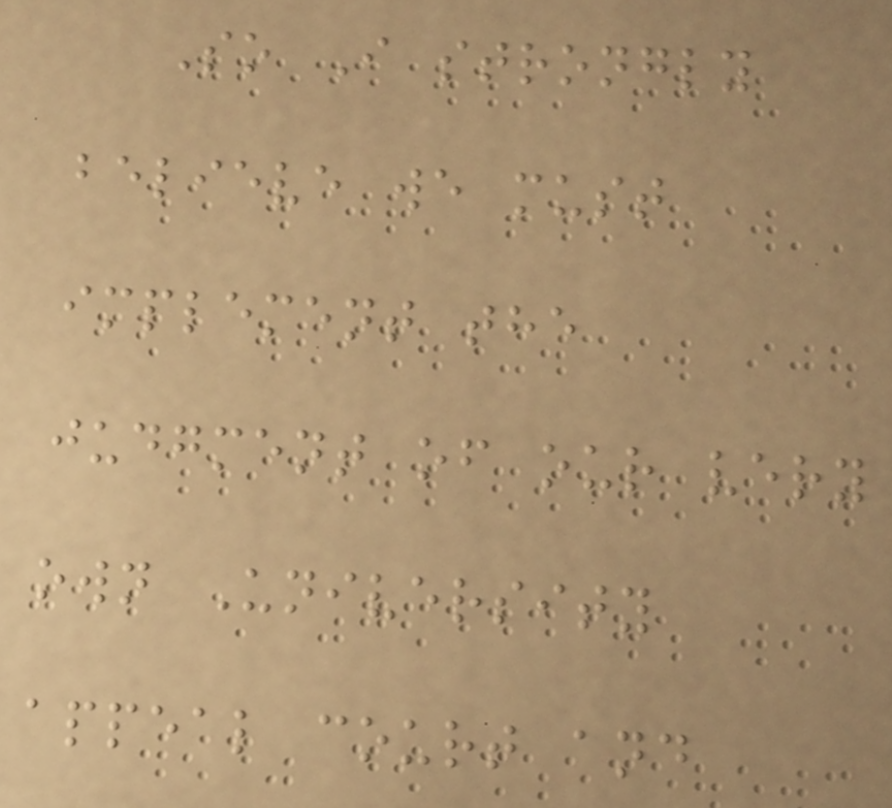So I strongly
believe we must
implement the
judgment of our very
own University
appeal court and
